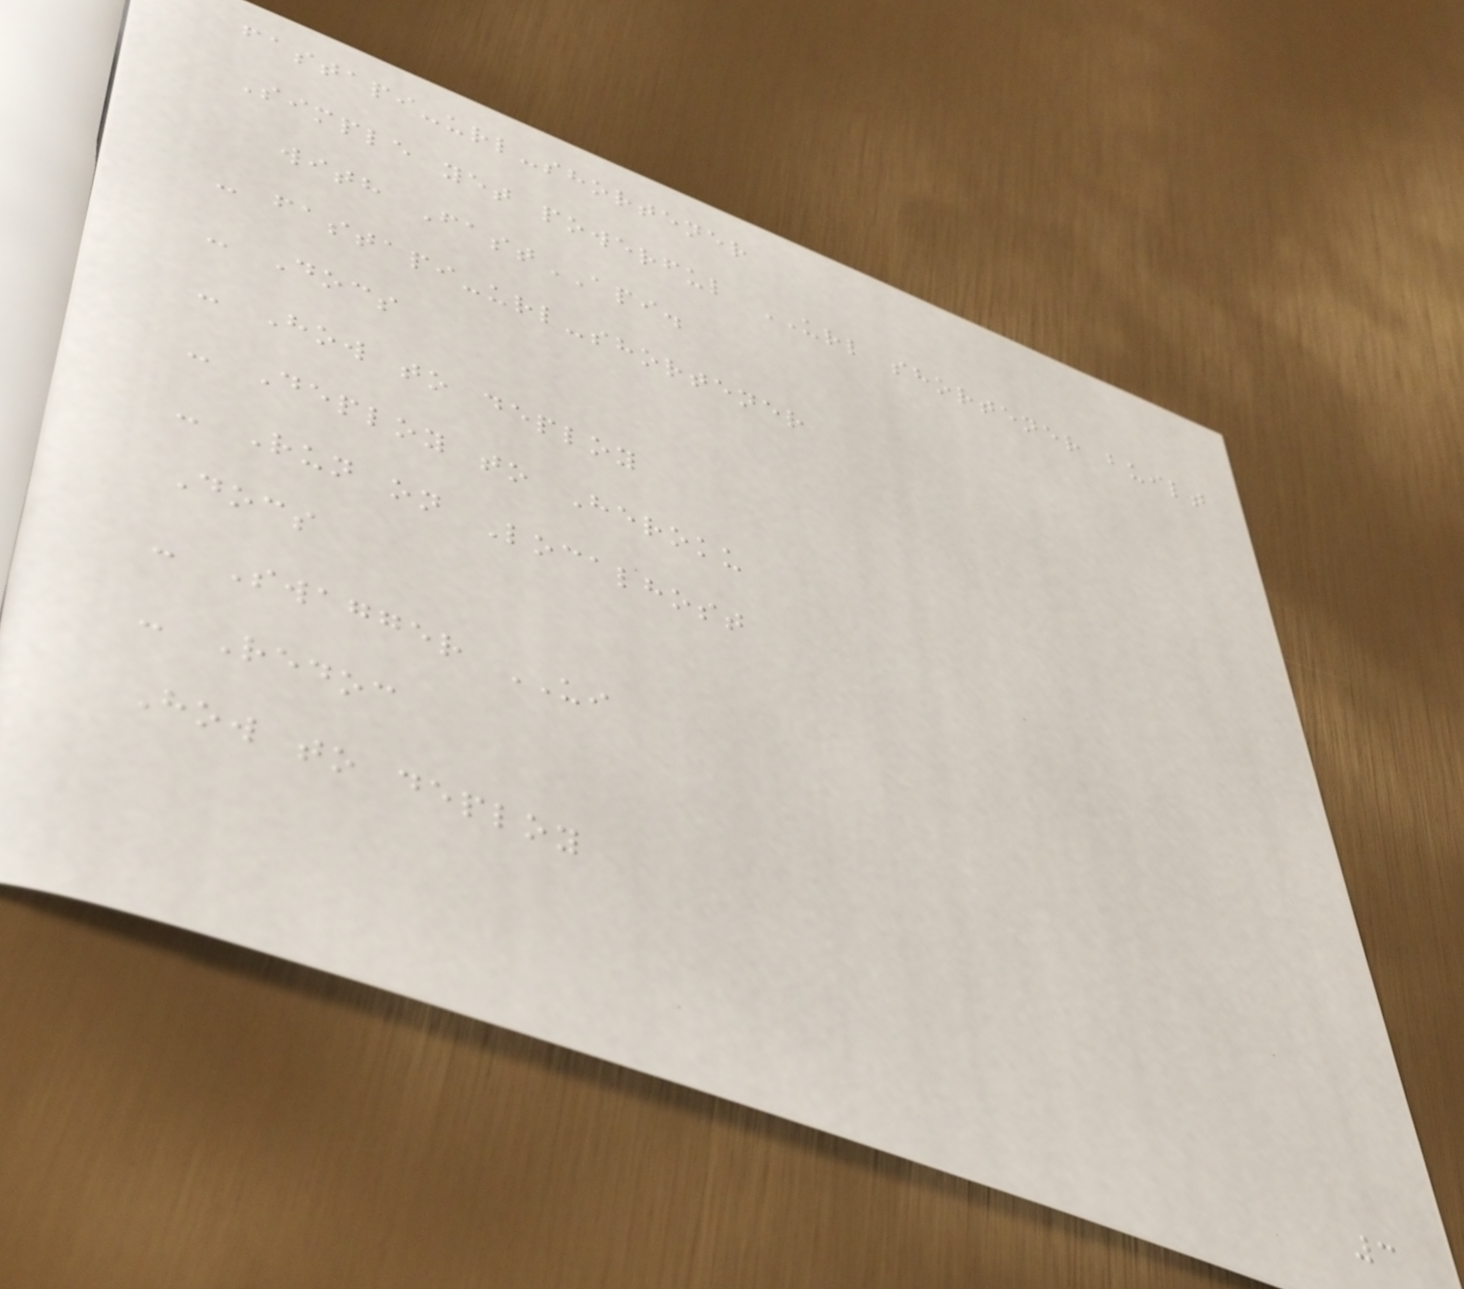fastapi-url-shortener
Simple yet powerful URL shortener built
with FastAPI.
- fastapi-url-shortener
- Docs
- How to deploy
- Deploy to Heroku
- Run on Localhost
Docs
- Swagger UI
- Redoc
How to deploy
3
